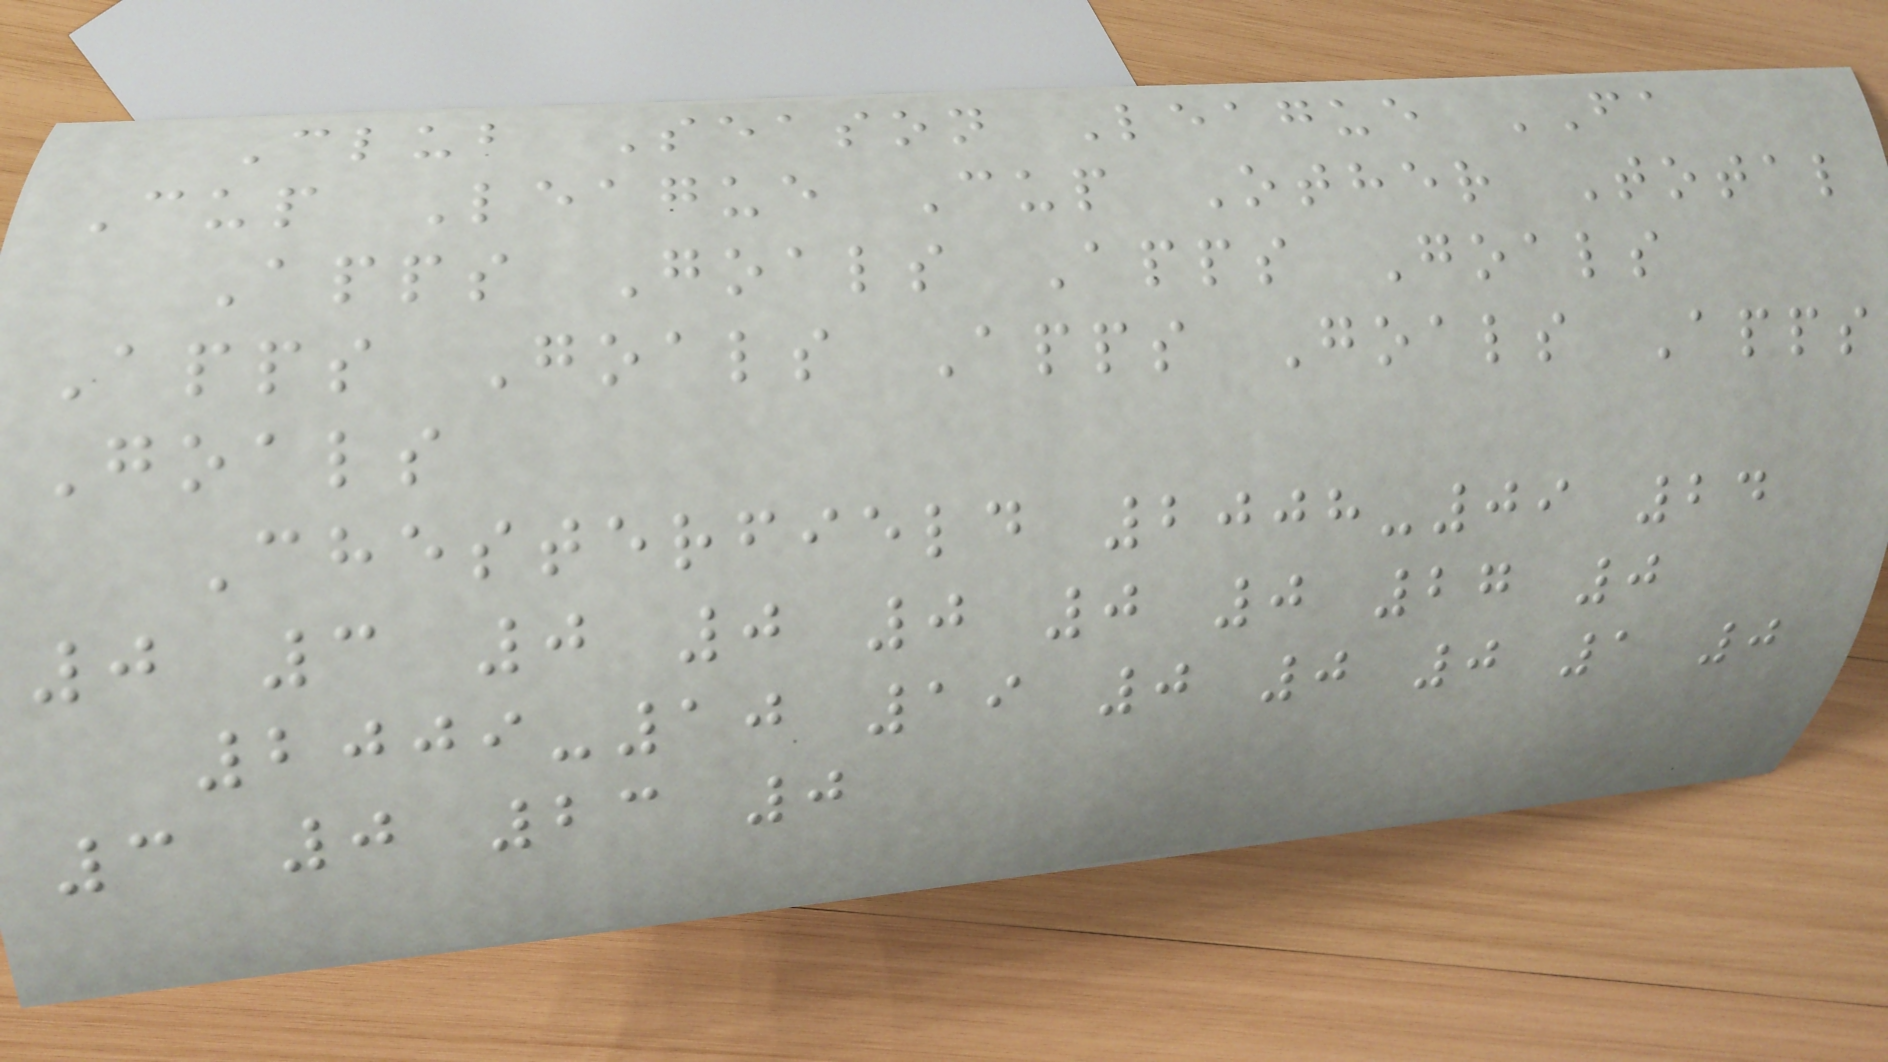Club Season League FA
Cup League Cup Other Total
Apps Goals Apps Goals
Apps Goals Apps Goals Apps
Goals
Chesterfield 2008-09 24
0 3 0 0 0 0 0 27 0
2009-10 19 0 0 0 1 0
3 0 23 0
